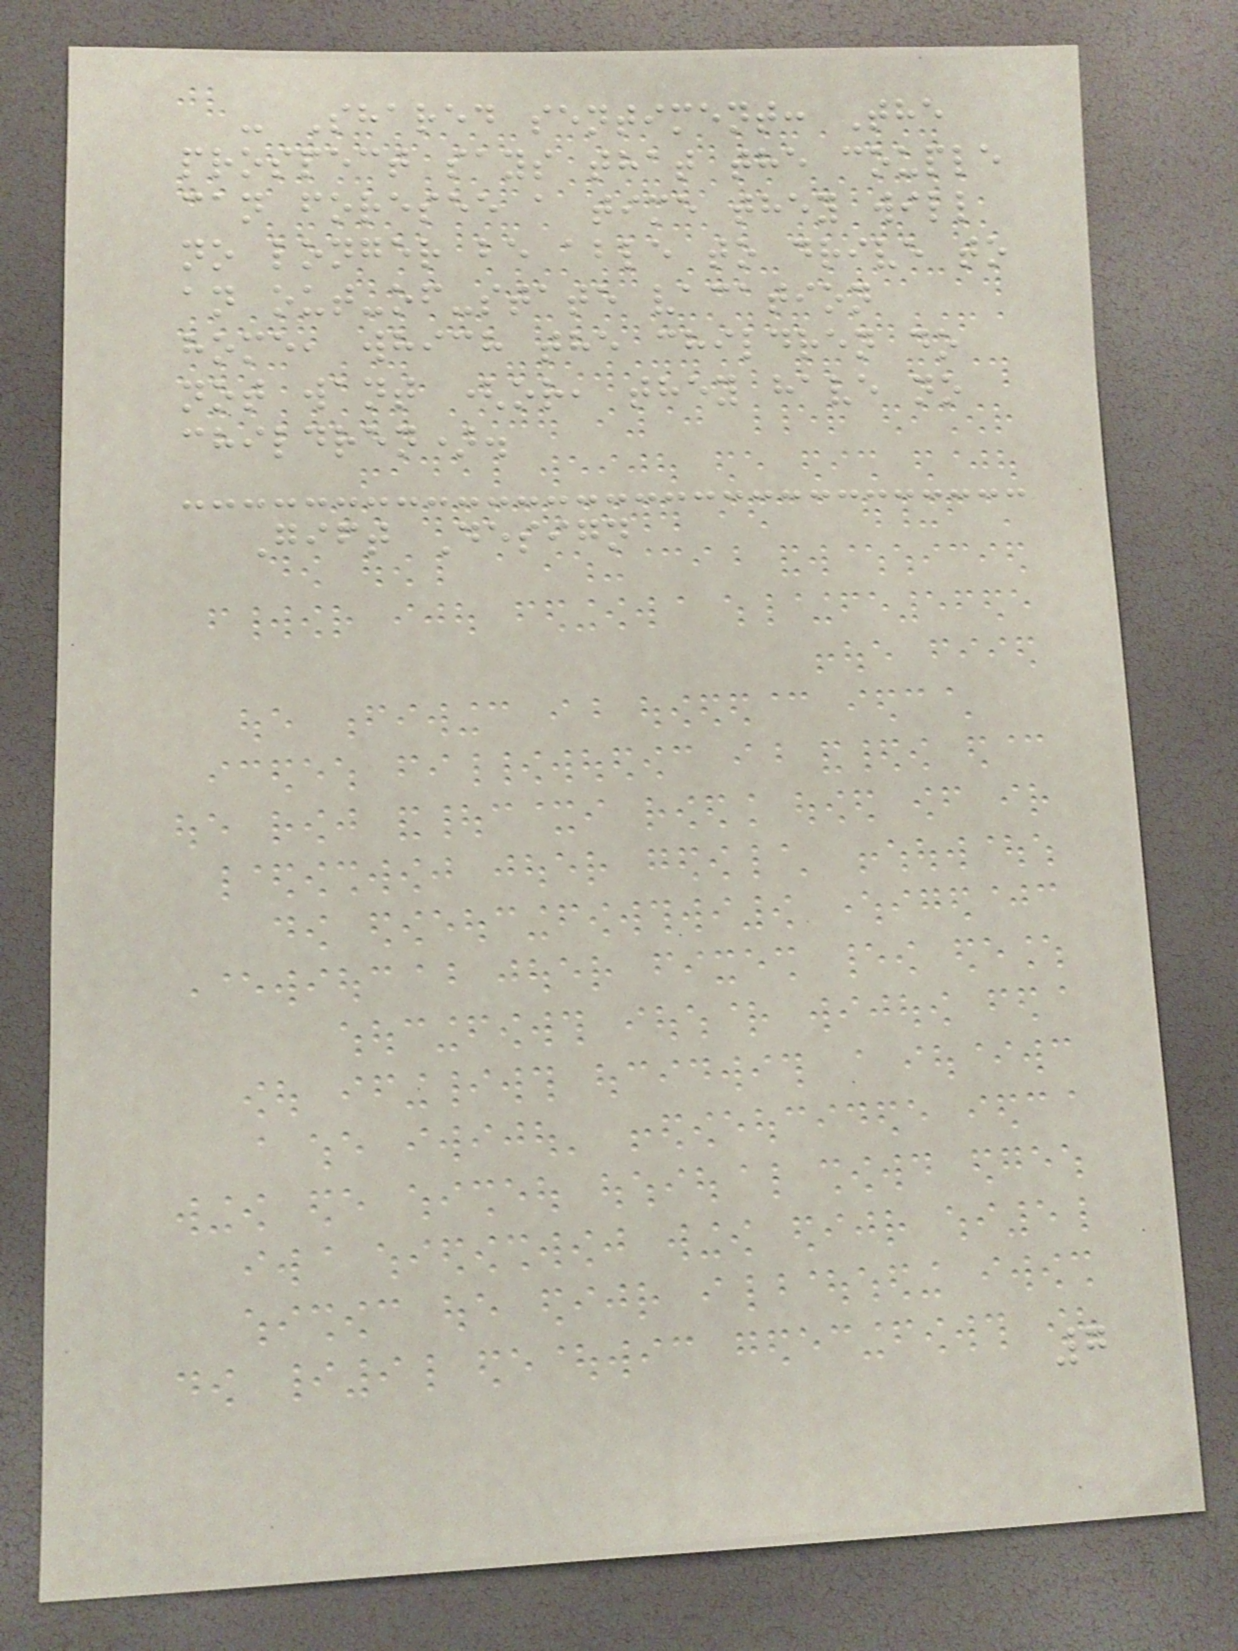- Shared sentiment: The
prospect says that the couple
can foresee a time they will
no longer be able to drive to
an out-of-state vacation
home, which the children do
not want (or, they have no
children).
Gift Design
7
